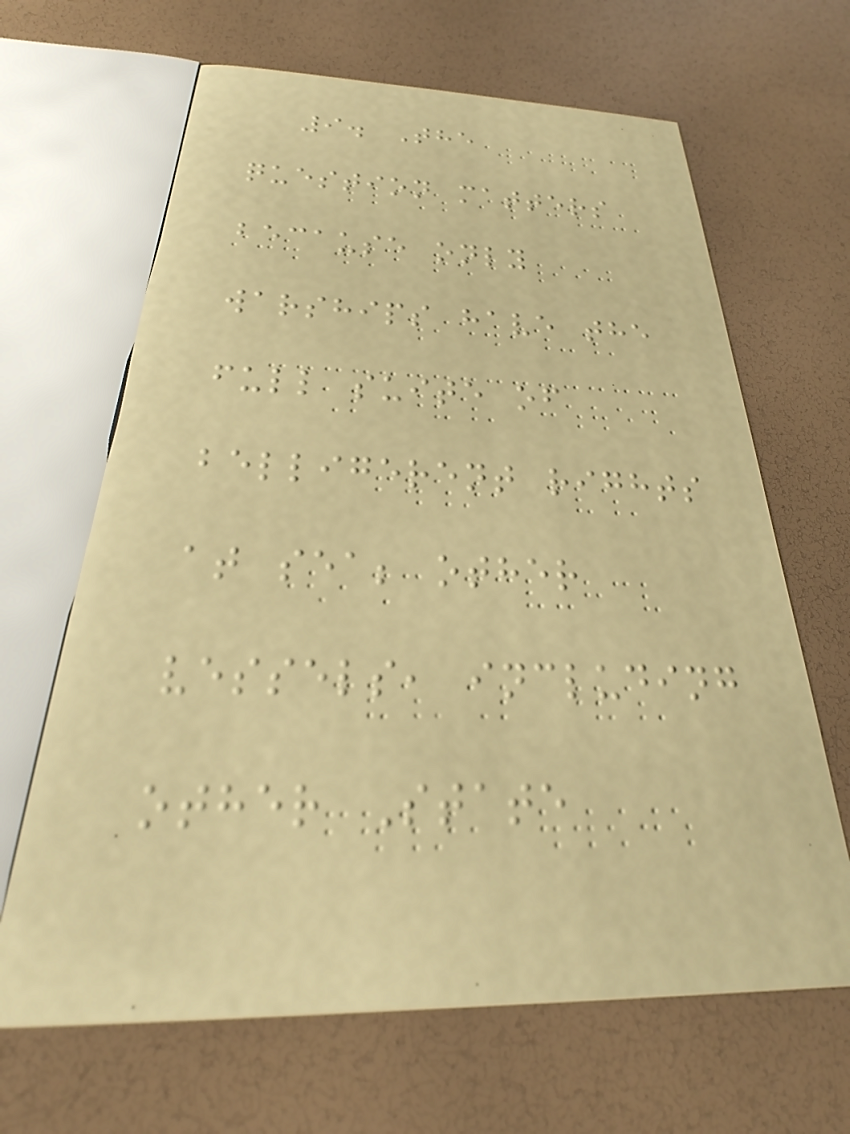9. The
question matters
because only
warships have the
full suite of
belligerent rights
at sea; other
vessels, including
other State
